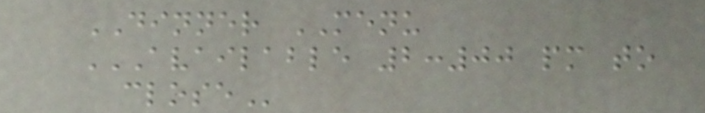DINNER MENU
AVAILABLE 2:00 PM TO
CLOSE
